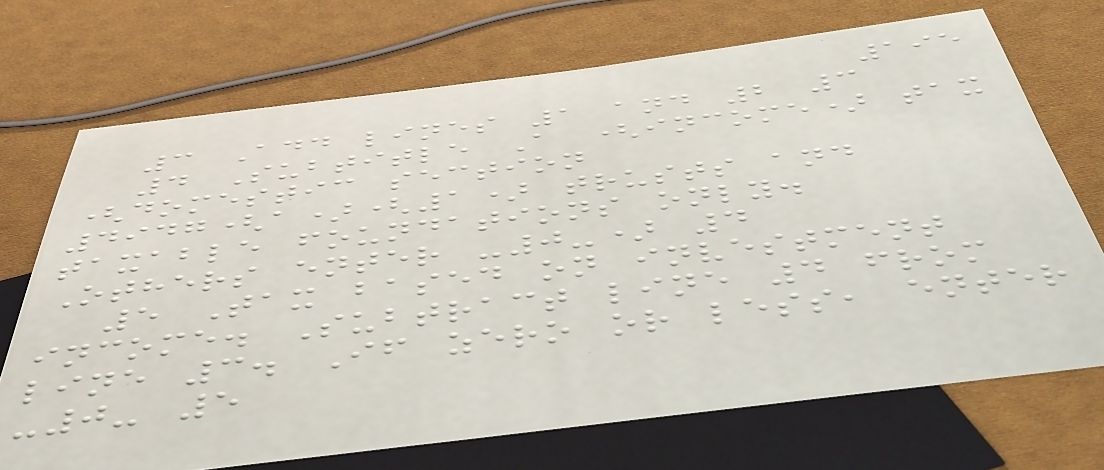195
3 Add lines 1 and 2 3
4 Subtitle A (income) tax
(domestic section
4947(a)(1) trusts and
taxable foundations only.
Others enter -0-) 4
5 Tax based on investment
income. Subtract line 4 from
line 3. If zero or less, enter
-0- 5
